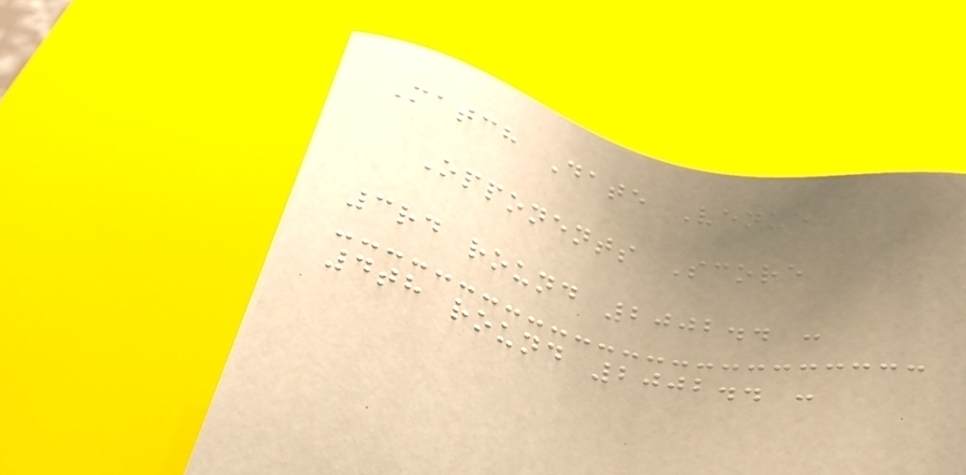Match Date Venue
Opponents Score
3rd round 2002.. -
4th round 2002.. -
